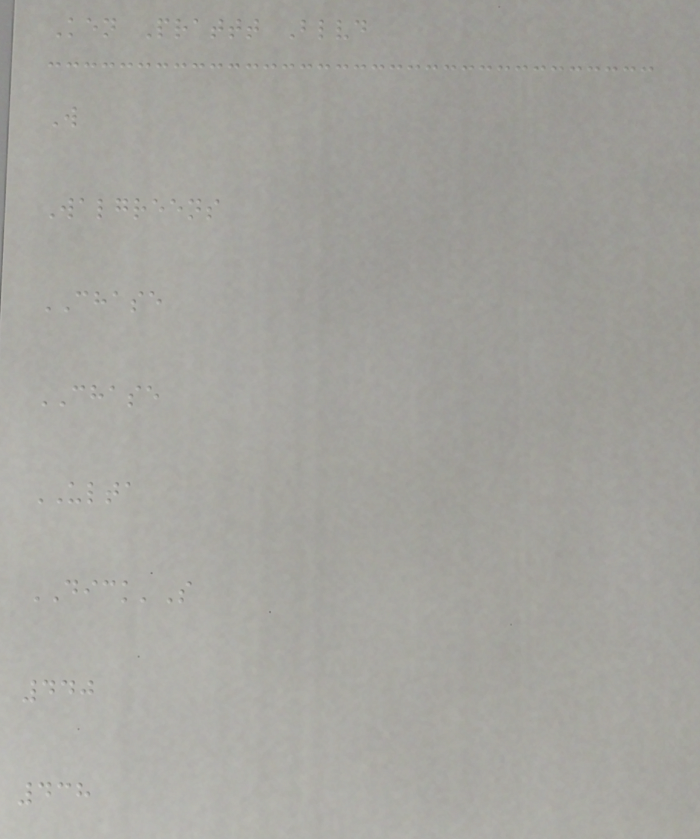Ken Prattt Blvd
W
Walgreens
CHASE
CHASE
ULTA
DICK'S
440
438
